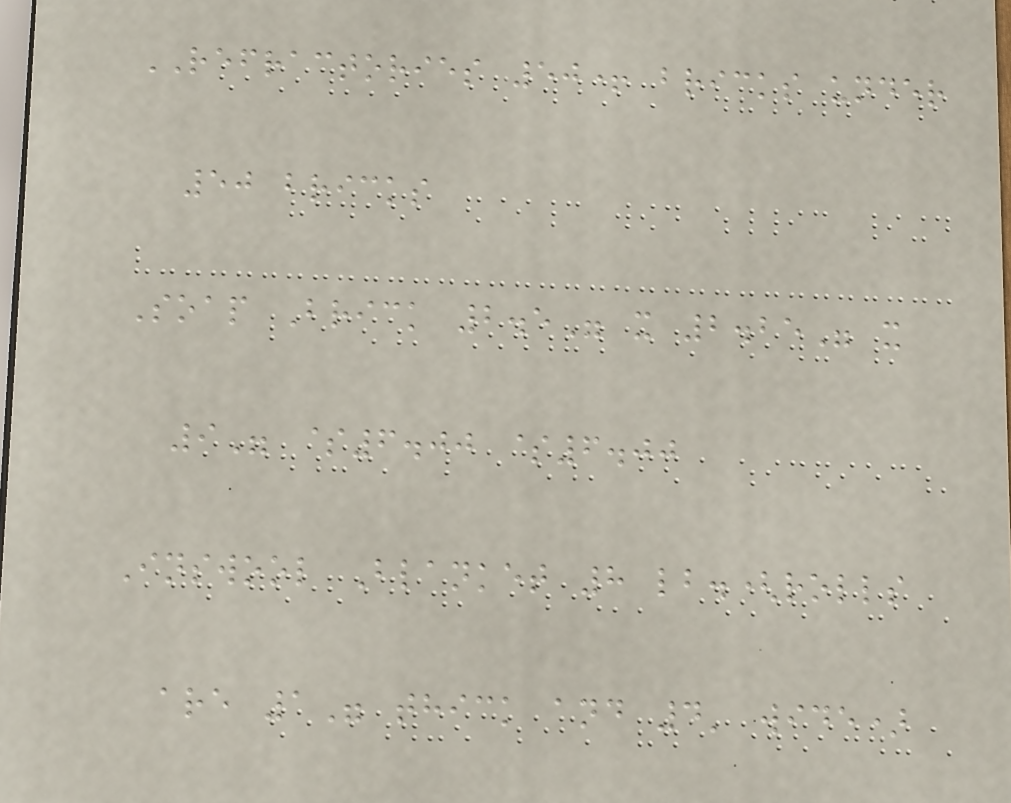REFRACTORIES 50+ bricks under
50 bricks
Soap Brick 2.5" x 2.25" x
9" $6.00 $6.00
Inswool Blanket 8 lb.(rolls
are 1" thick and 4' wide)
